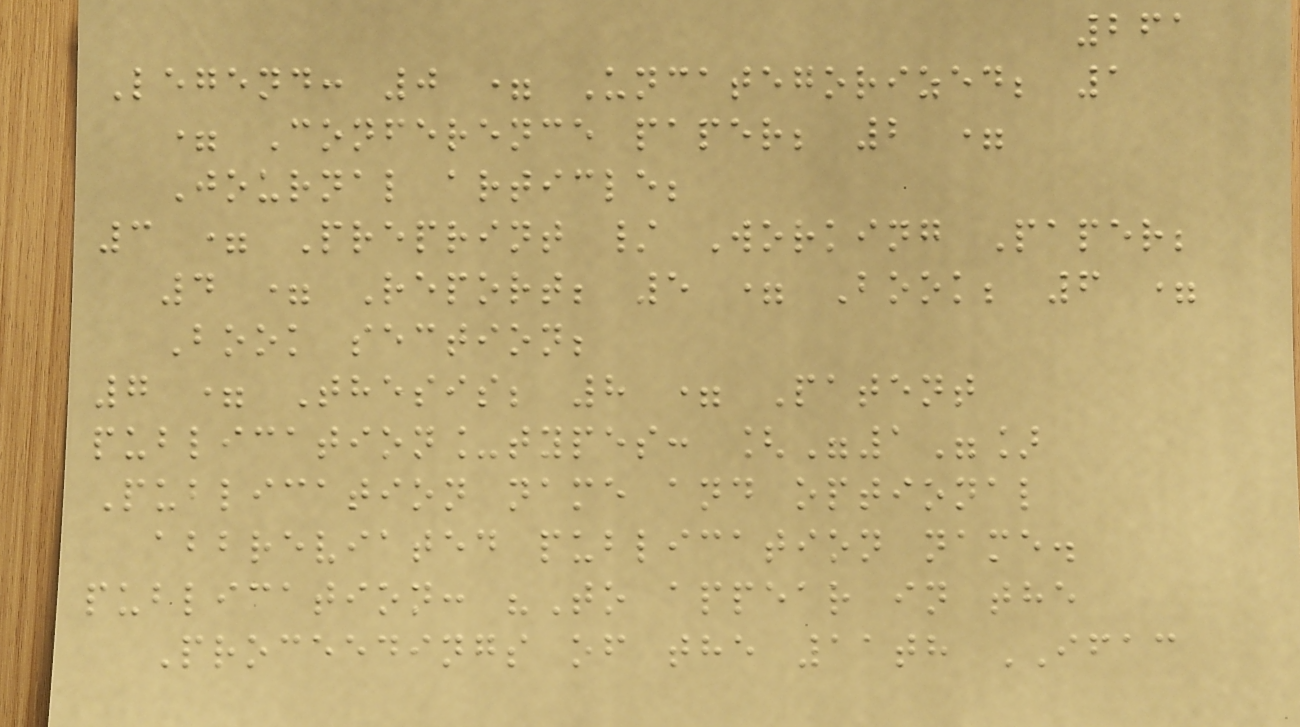261
Legend: 0 = Uncategorized; 1
= Conference paper; 2 =
Journal article;
3 = Preprint / Working Paper;
4 = Report; 5 = Book; 6 =
Book section;
7 = Thesis; 8 = Patent
publication_types: ["1"]
Publication name and optional
abbreviated publication name.
publication: "To appear in the
Proceedings of the 11th IFAC
